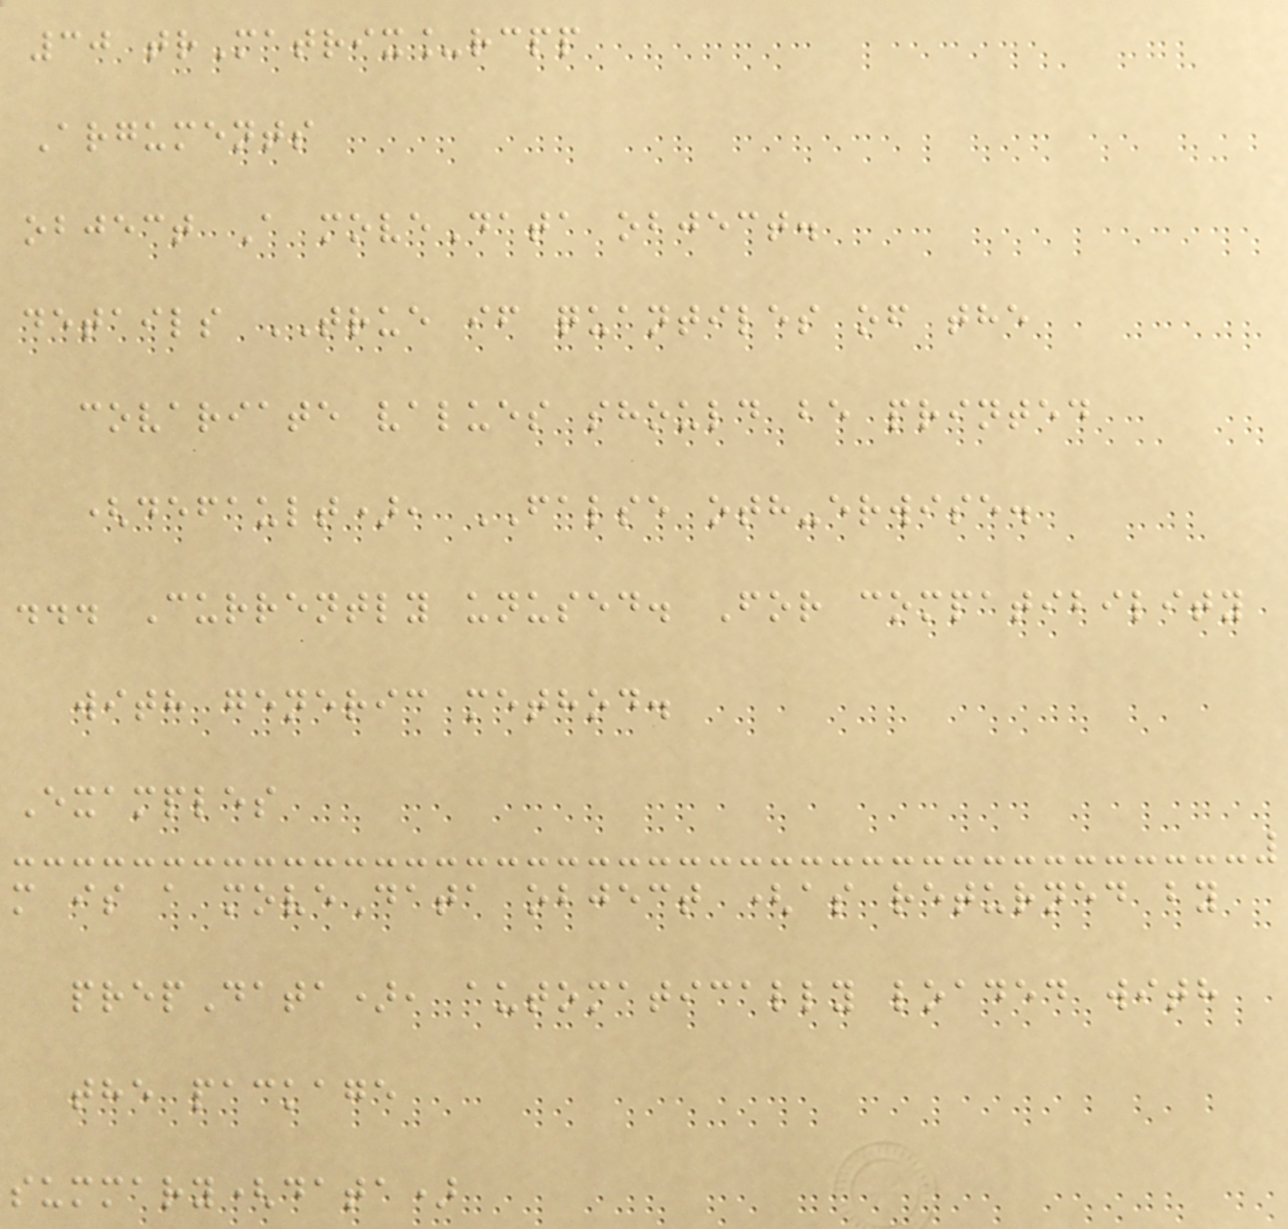30 trMatrix_rcpp
Arguments
object A moveData object.
details TRUE if quantiles of the
covariate values should be printed
(default), FALSE oth-erwise.
... Currently unused. For compatibility
with generic method.
Examples
m is a moveData object (as returned by
prepData), automatically loaded with
the package
summary(data)
